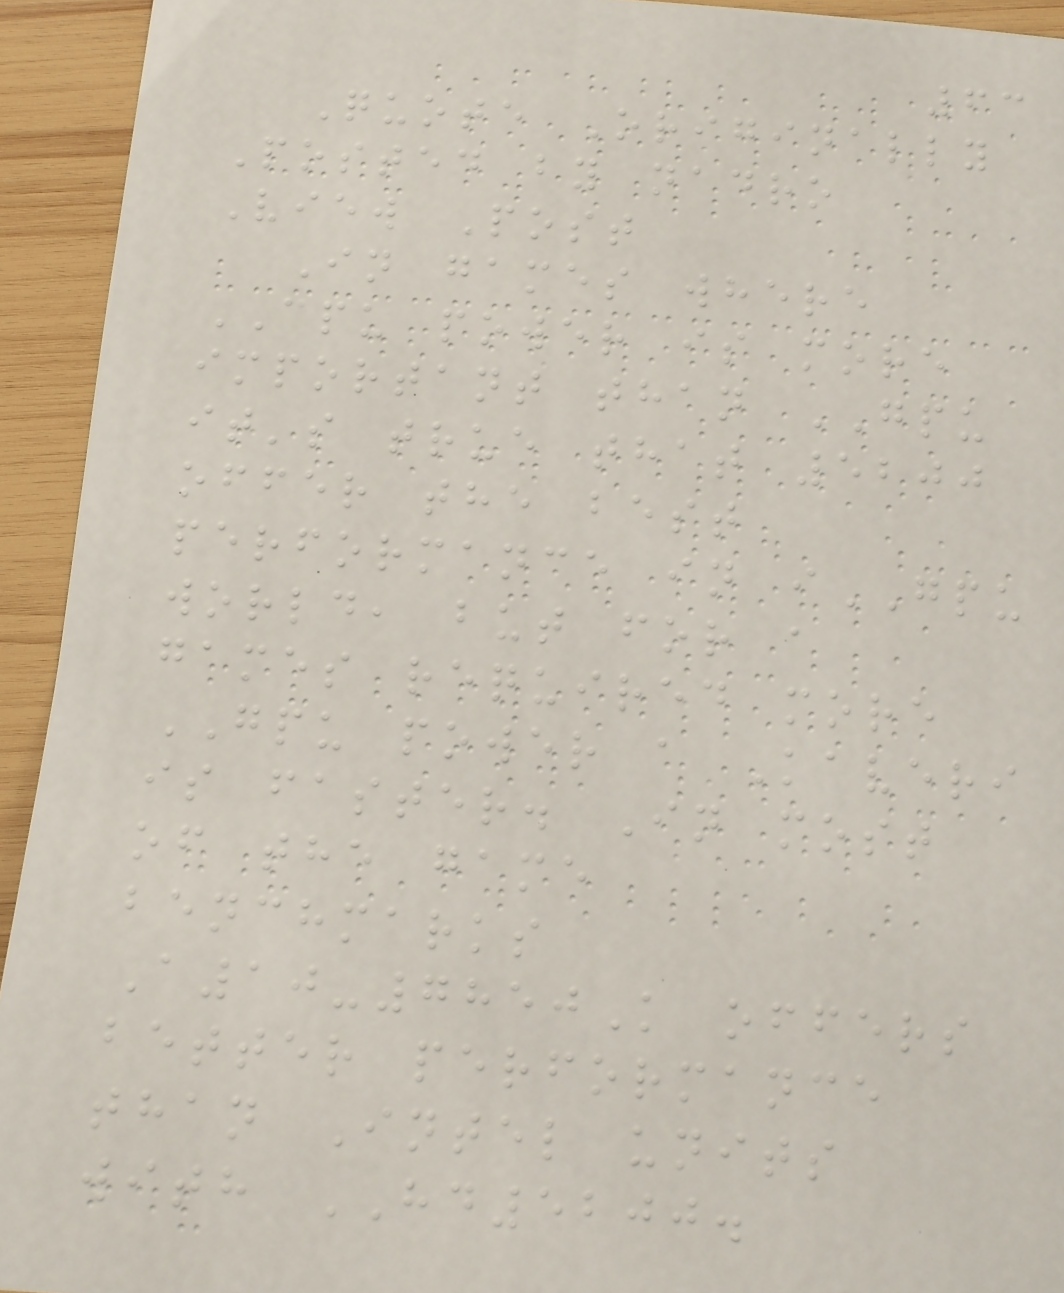63
Quote Originally
Posted by nadro
View Post
In games where
CPU power is more
important than GPU
it's true that 5200
offer the best
performance in iGPU
world, but for a
games required more
GPU power a Kaveri
is faster. In most
of the game
benchmarks
A10-7850K offers
better performance
than Intel units
with HD5200.
